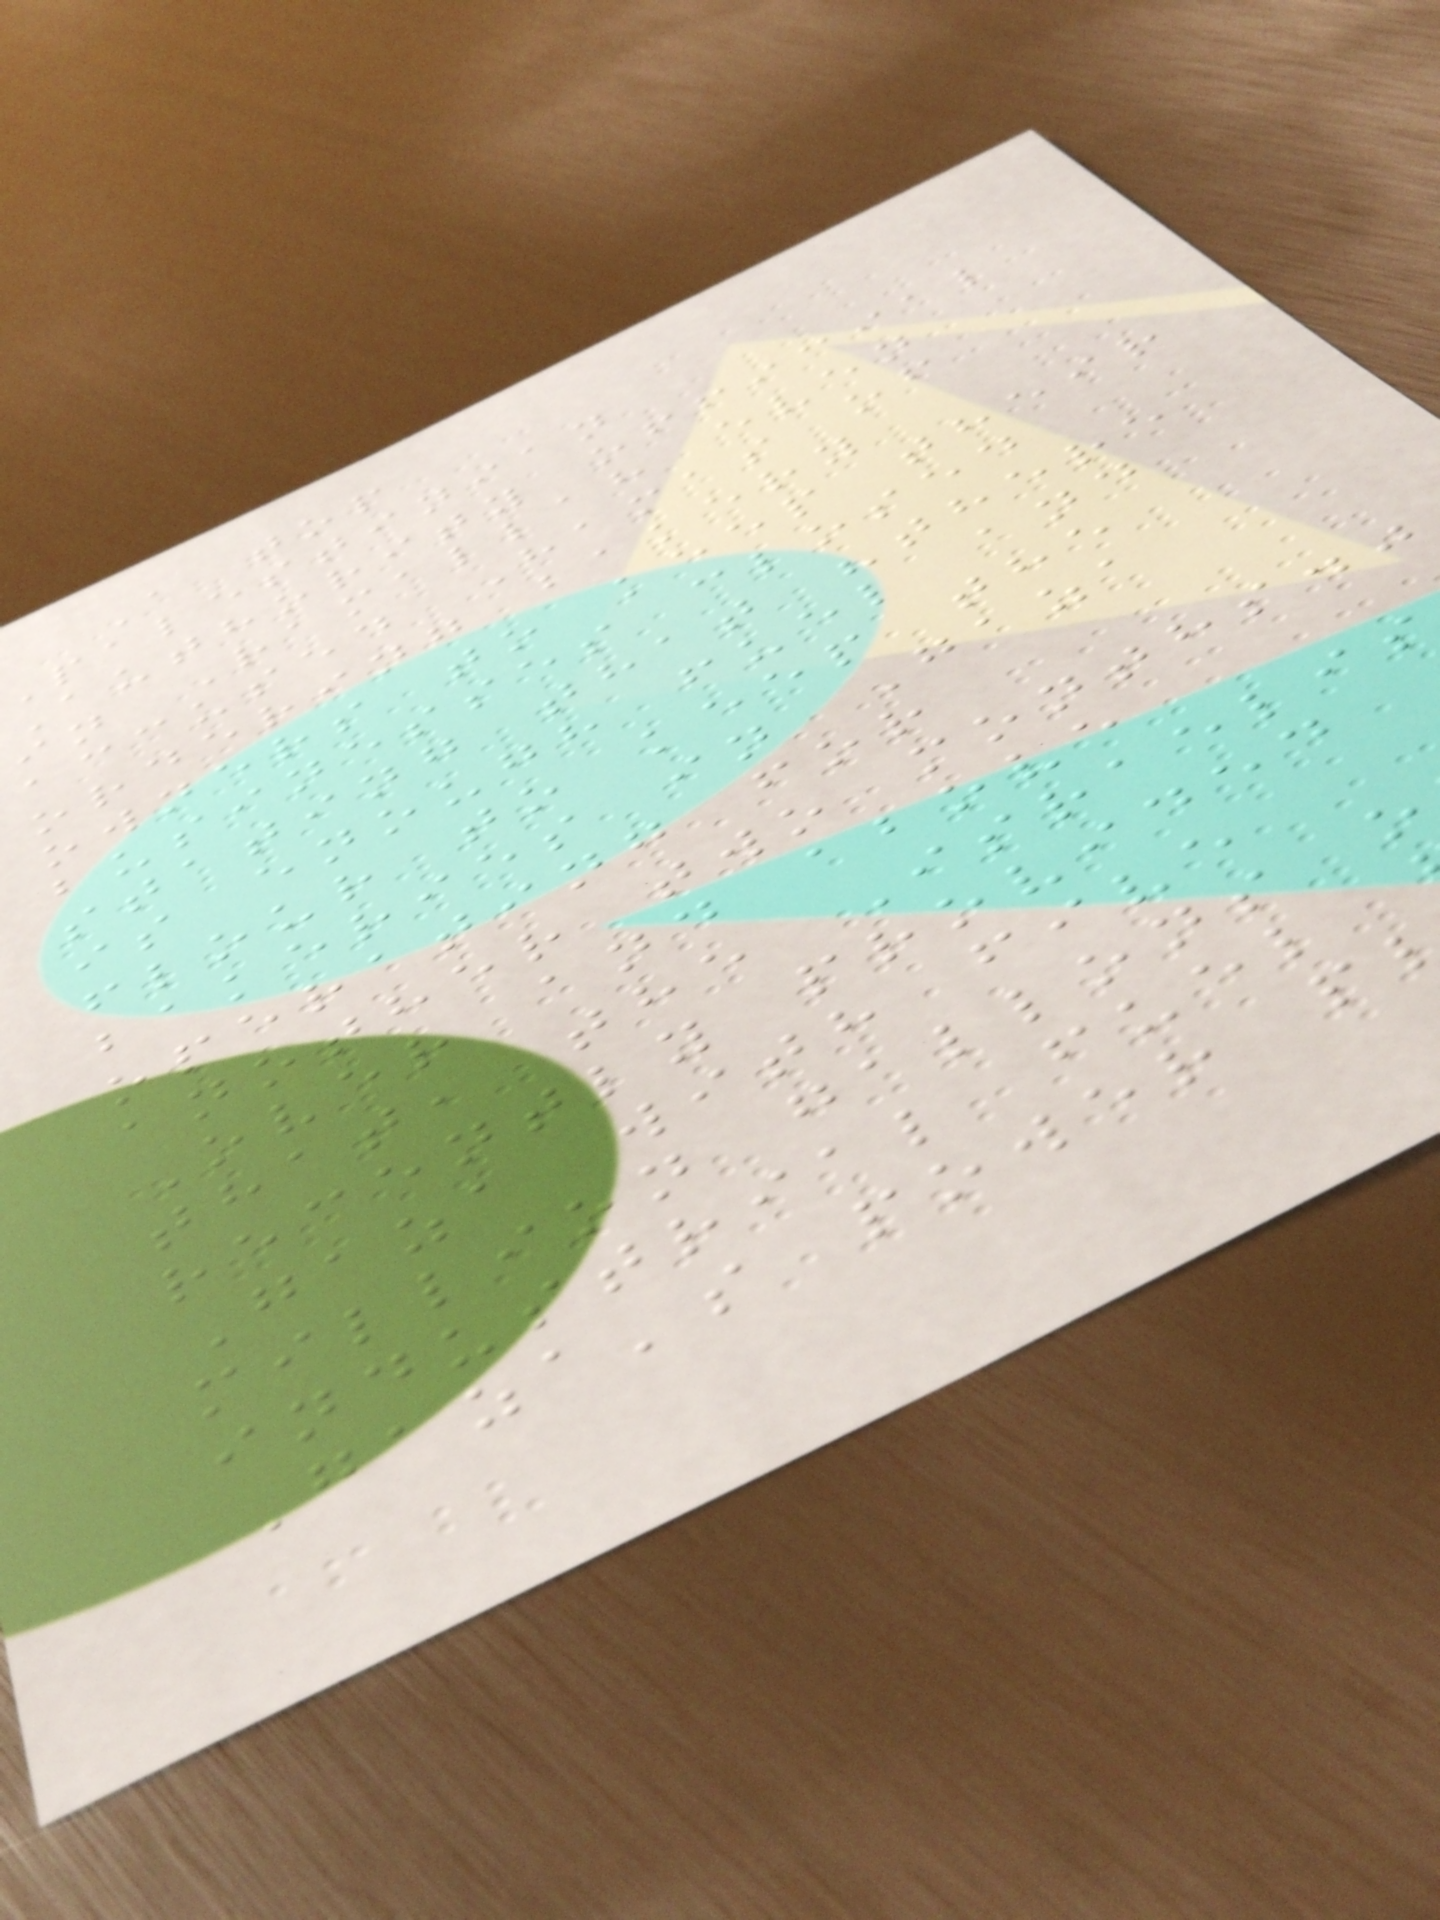A top
palestinian
Authority official
in Ramallah even
accused Hamas of
ordering bakery
owners to keep their
businesses closed
stating that "there
is enough fuel and
flour to keep the
bakeries in Gaza
operating for
another two months."
Over and above
that, the Israelis
recently provided
Gaza with five
million gallons o
industrial fuel
Gaza's power p
